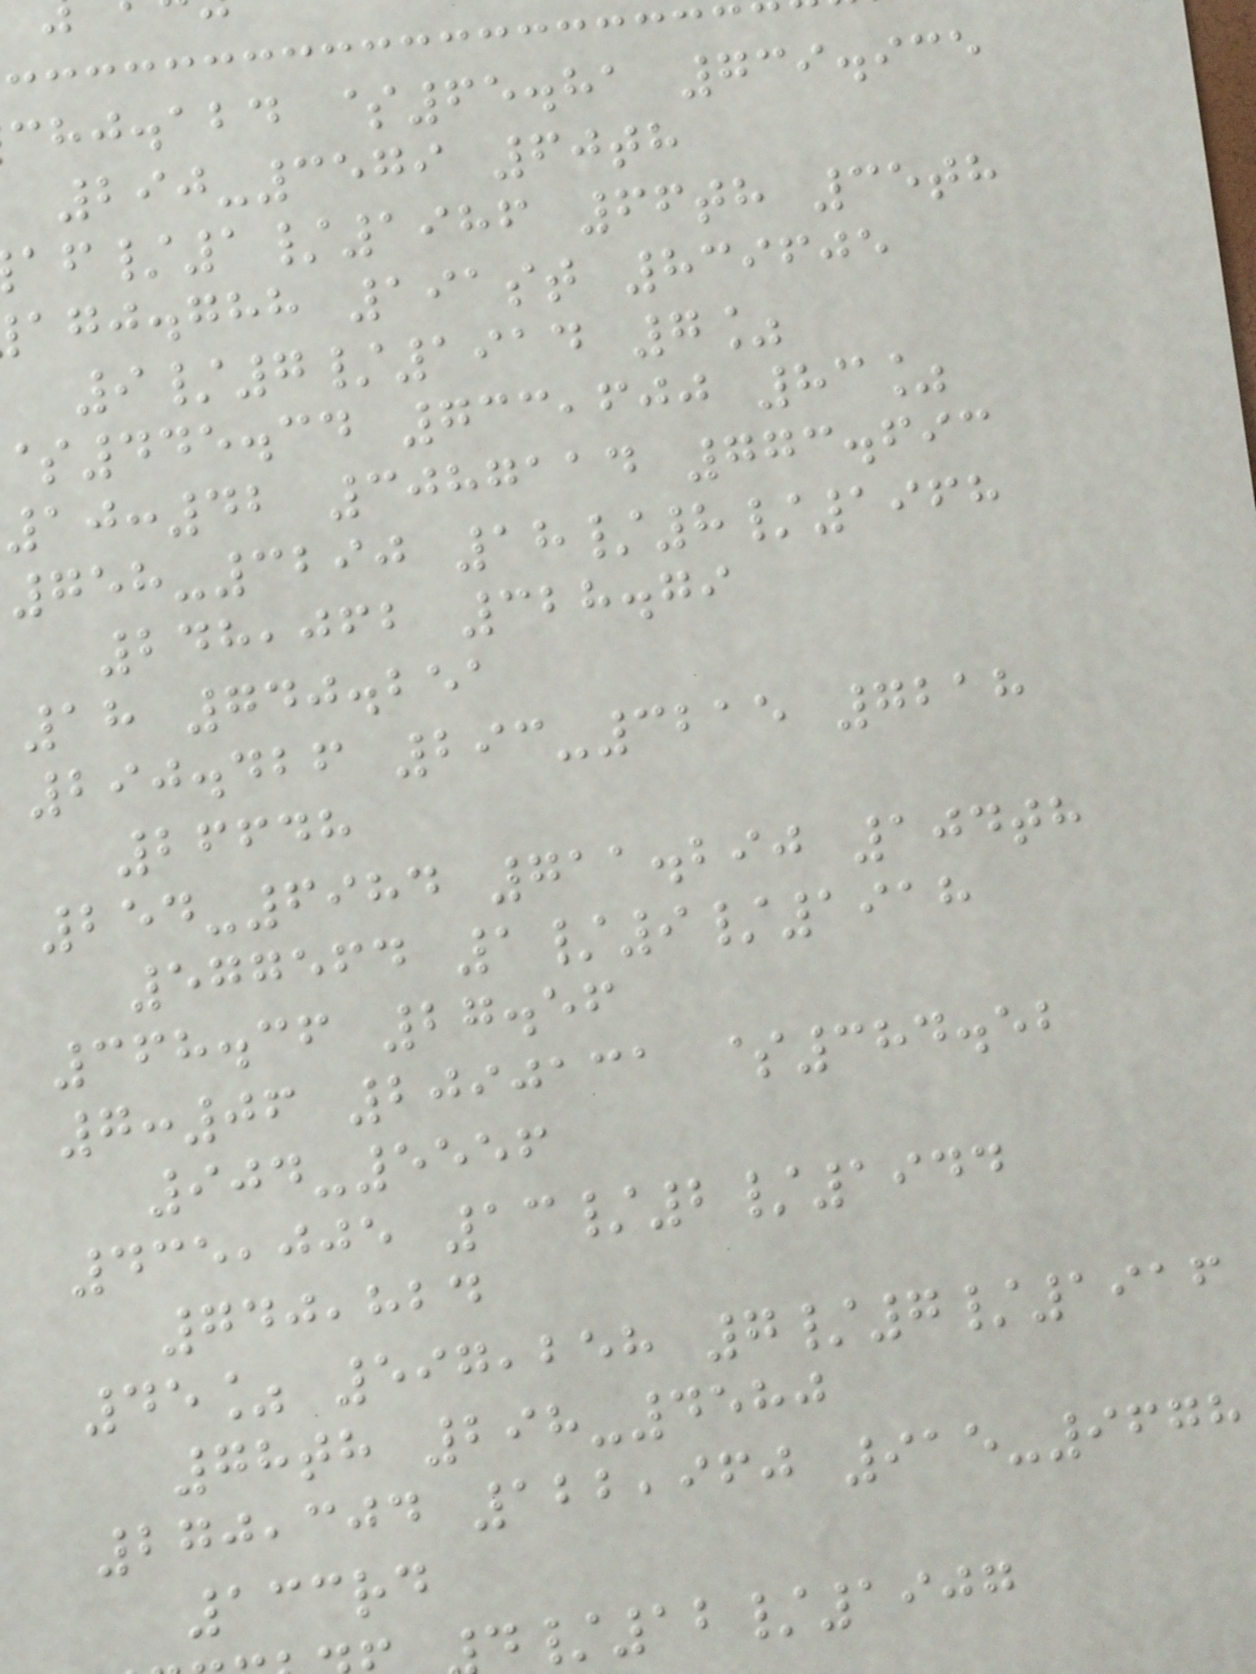chj.abd $65.81 739.935
290-3579 60th
/1/1986 66th 35th
agj.ghh 191st 839605
9/7/1914 7%
445.34 733,600 83%
10:42 3087114 773.693
758-3290 18/8/1968
248,062 328.79
18 740.251
290.426 293-3215 7218
26648
254-6984 711.290 104th
577564 1/9/1918
368.36 27.56
7:06 2090131 $384.52
904-5556
435,005 13/2/1944
740,824
45% 597,258 7/7/1916
78th 298-4580
270,304 122,960 915-9678
133rd
/12/1907
